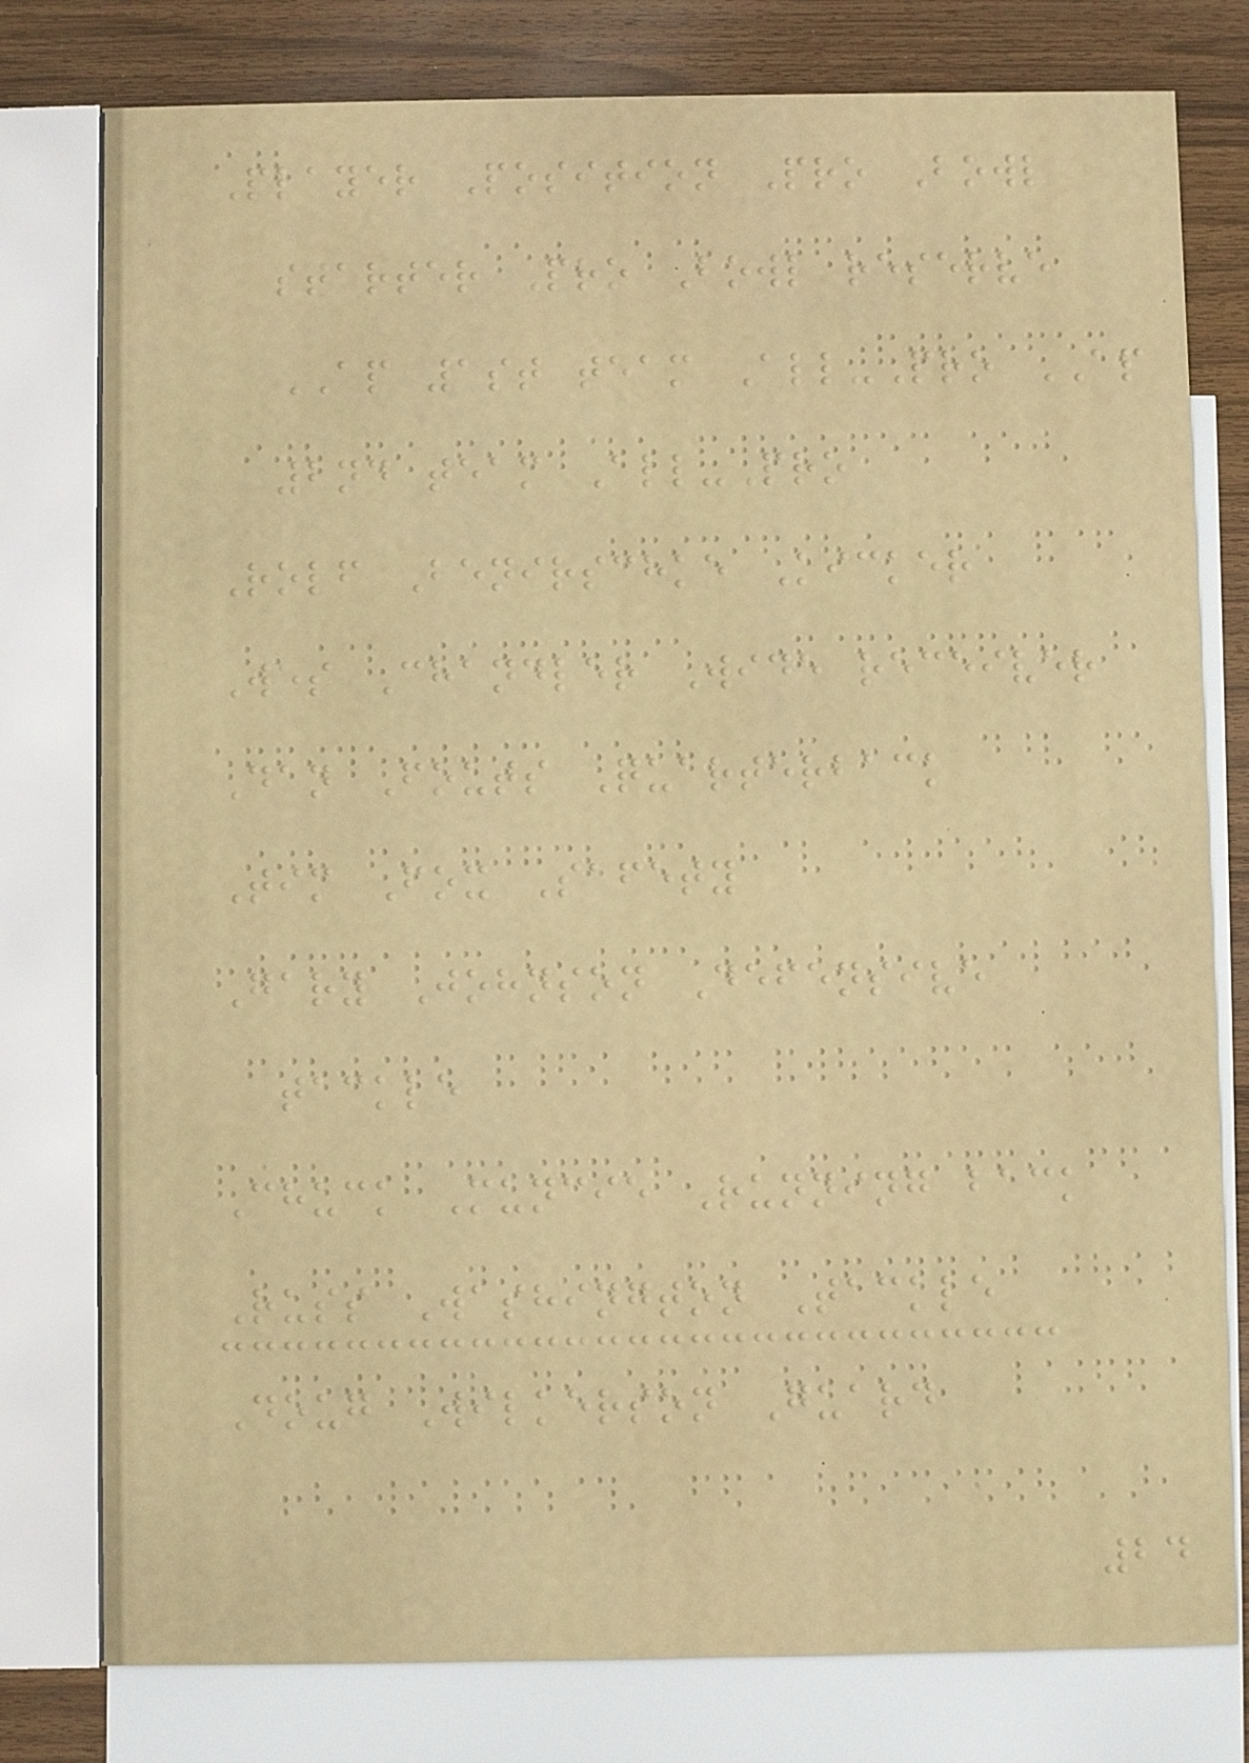Player Position Pro Bowl
starter Pro Bowl reserve
AP 1st team All-Pro AP
2nd team All-Pro
Rolf Benirschke Kicker
Wes Chandler Wide receiver
Dan Fouts Quarterback
Tim Fox Safety
Gary Johnson Defensive
tackle
Chuck Muncie Running back
Russ Washington Tackle
Doug Wilkerson Guard
24
